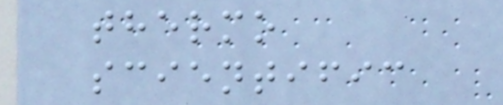thermo
scientific
